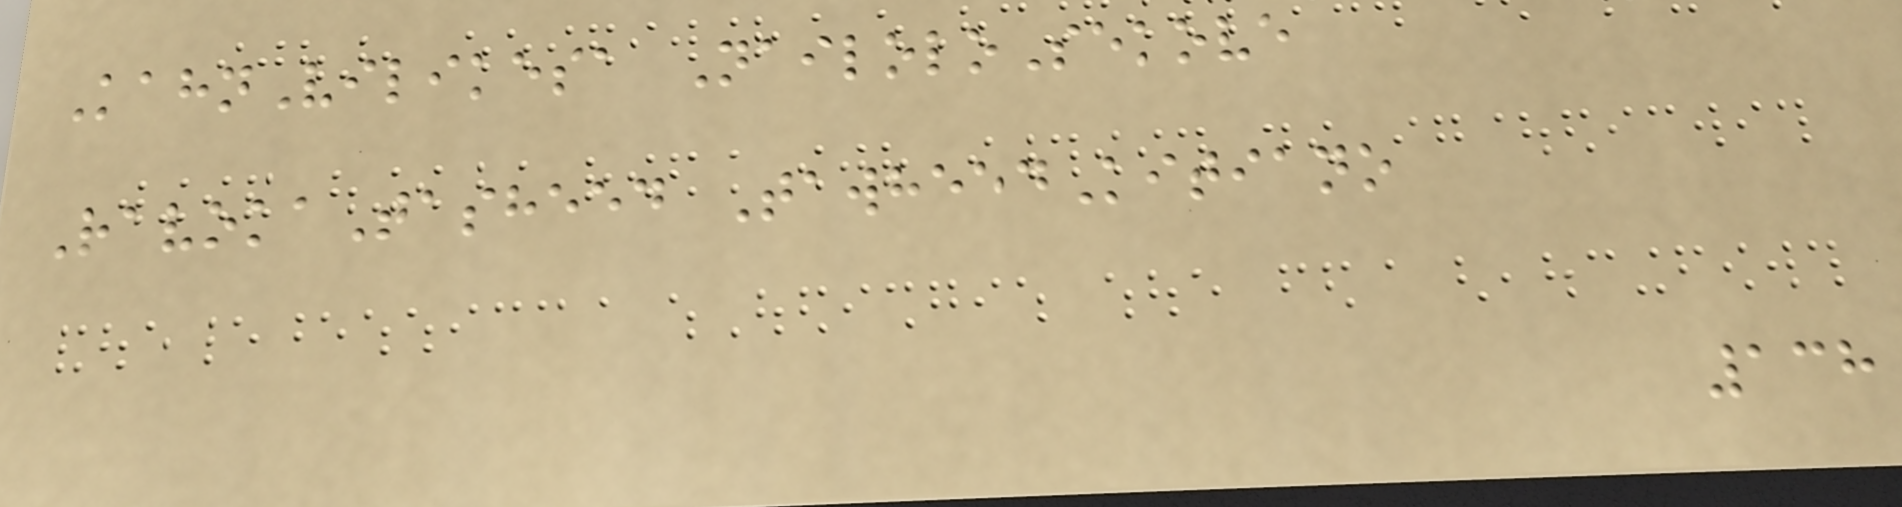KahnVilikesa NailoloSekove
RavokaTasheed TawheedKitiano
138
